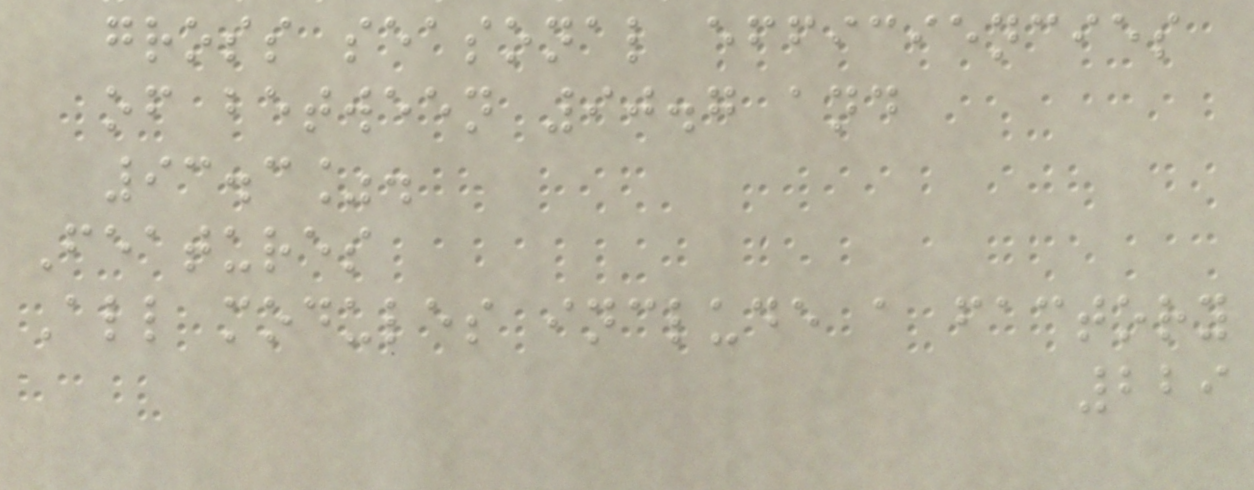gross seasonal efficiencies
of between 90.7 and
93.3%.
Features
All modules include a factory
229
